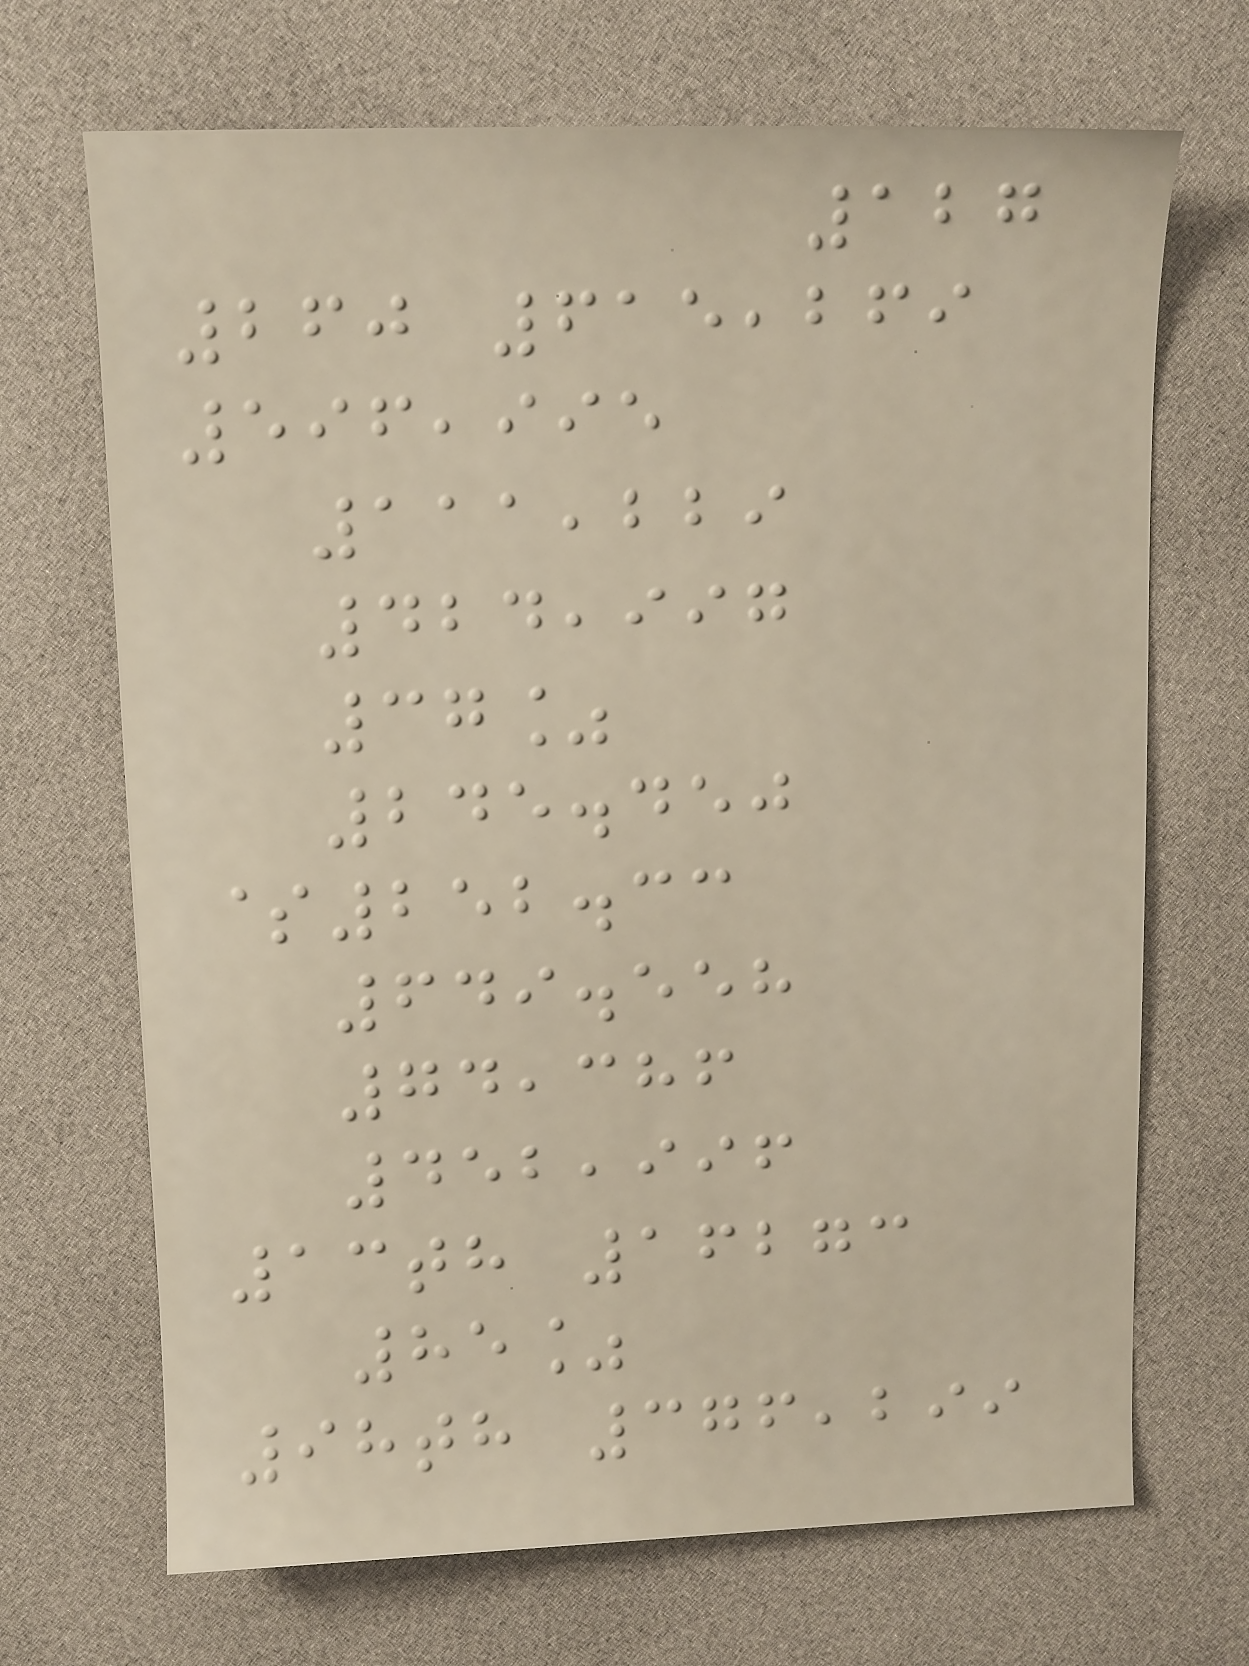127
260 615,269
596,995
111,229
424,997
37%
245.450
$252.33
649.558
74,386
452,996
13th 16273
85%
98th 376,299
